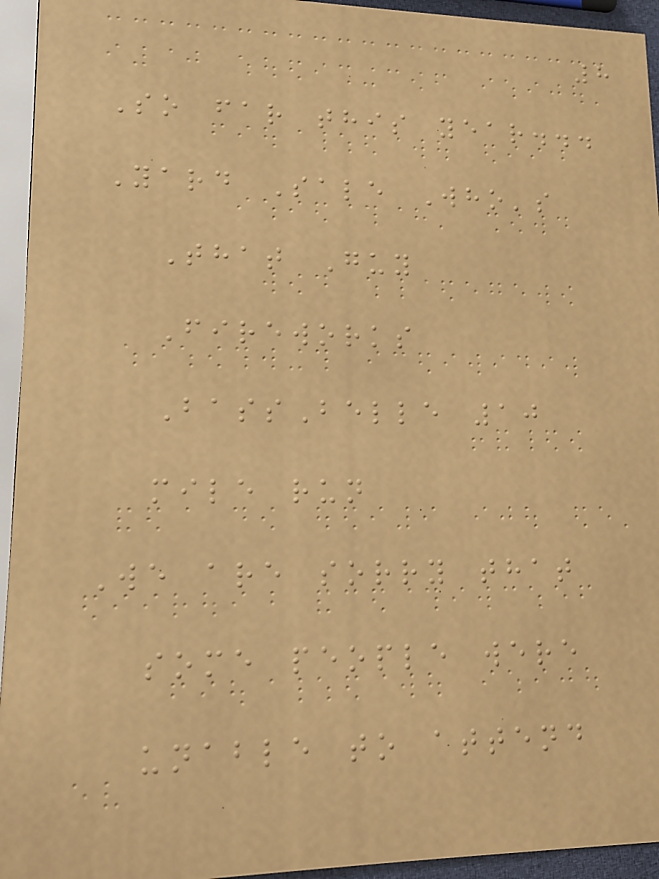8
So far this year...
Yard Sale Who's
That Guy
Fireworks
BassBelle 10
mile run
We are sorry that
some people were
unable to attend
